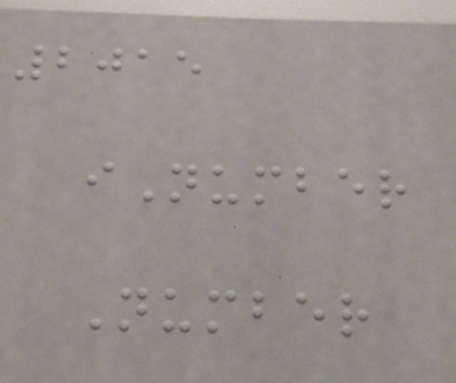2015
iNumber
Number
